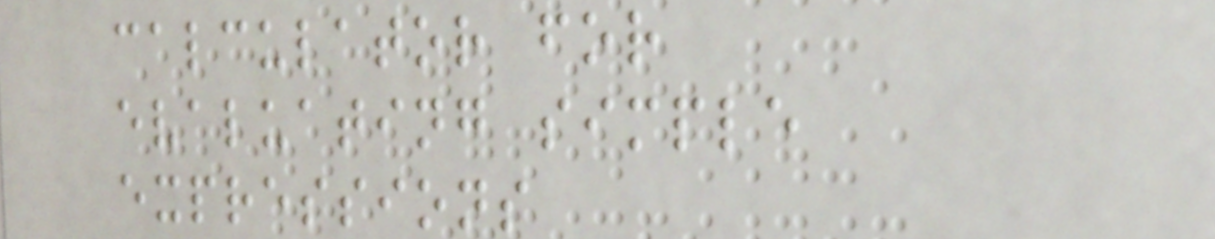calculator for
evaluating simple
expressions
